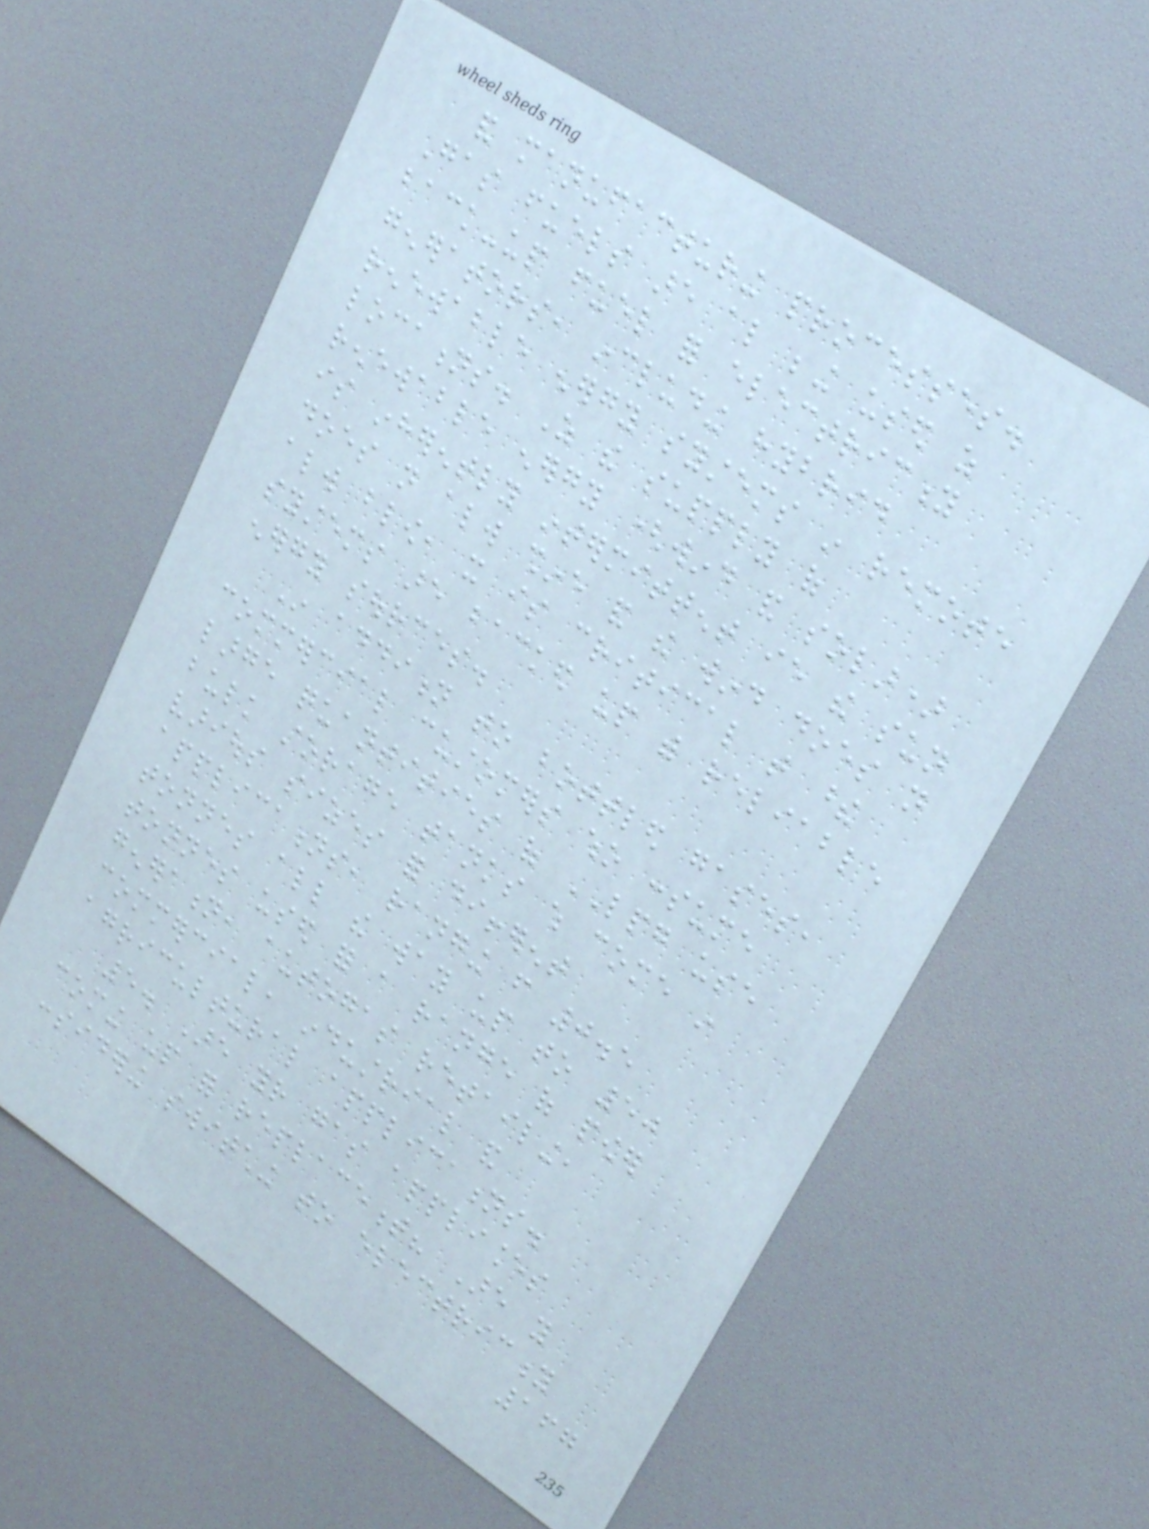and manufacturing processes.
Gas fuels are also being used as
back-up fuel for electricity
generators, including hybrid
renewable energy systems in remote
locations. As the supply of
renewable energy (wind and solar)
is inherently intermittent ie the sun
does not always shine and the wind does not
always blow, it is critical that these
systems are backed up with reliable
energy sources.
In addition to bottled gases,
commercial customers who consume
large quantities of LPG use
bulk storage tanks which come in
various sizes for different
applications, ranging from 0.5
tonnes all the way up to 50
tonnes used for a range of power
generation, autogas retailing,
commercial, industrial and
agricultural applications.
5. Are your gas appliances
coming up for replacement? Are you
considering switching to electricity
167
